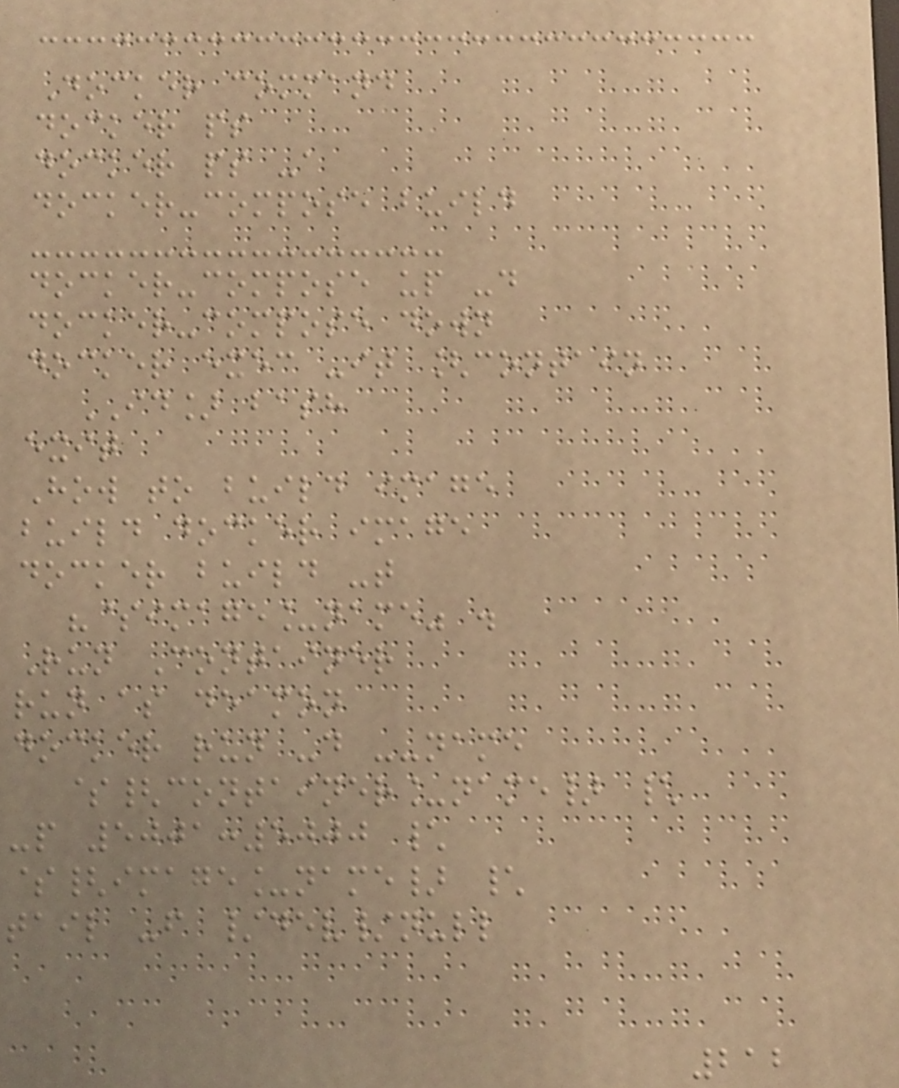Docker command
docker ps
docker ps -a
docker-compose build
docker-compose up -d
docker-compose down
docker exec -it [contain
ID] bash
exit
How to build image
build docker image
docker build -t
"$image_name" .
Run Container
run as deamon
docker run -d --name
${container_name} \
-p 5001:5000 \
${image_name} \
tail -f /dev/null
212
